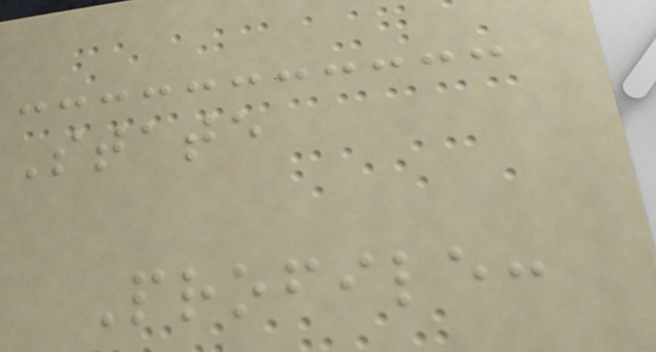State
Profile:
